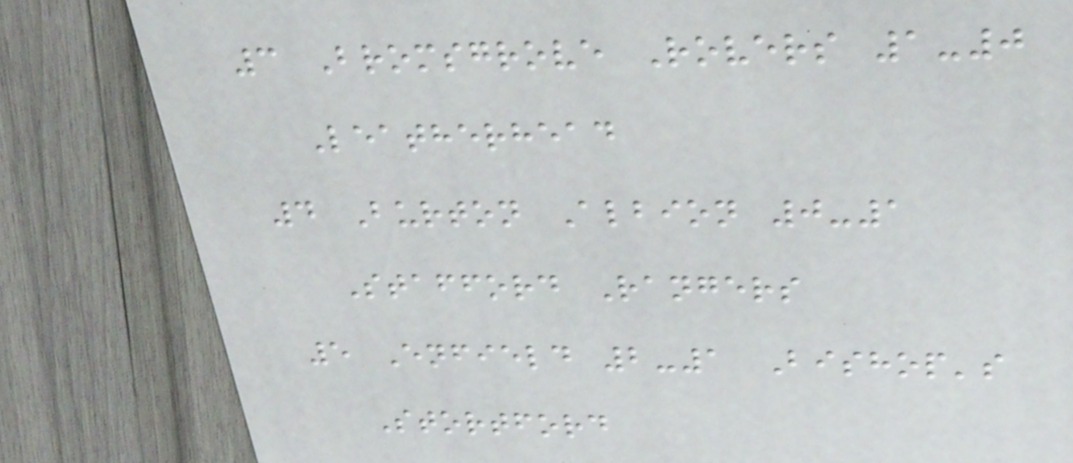3 Bromsgrove Rovers 1-0
Leatherhead
4 Burton Albion 0-1
Stafford Rangers
5 Enfield 2-1 Bishop's
Stortford
